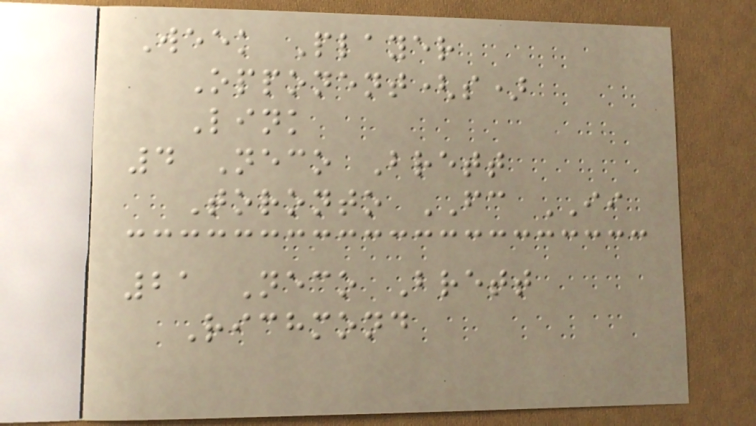Week Player
Opponent(s)
Link
4 Neco Brett
Toronto FC II
21 Neco Brett
Richmond
